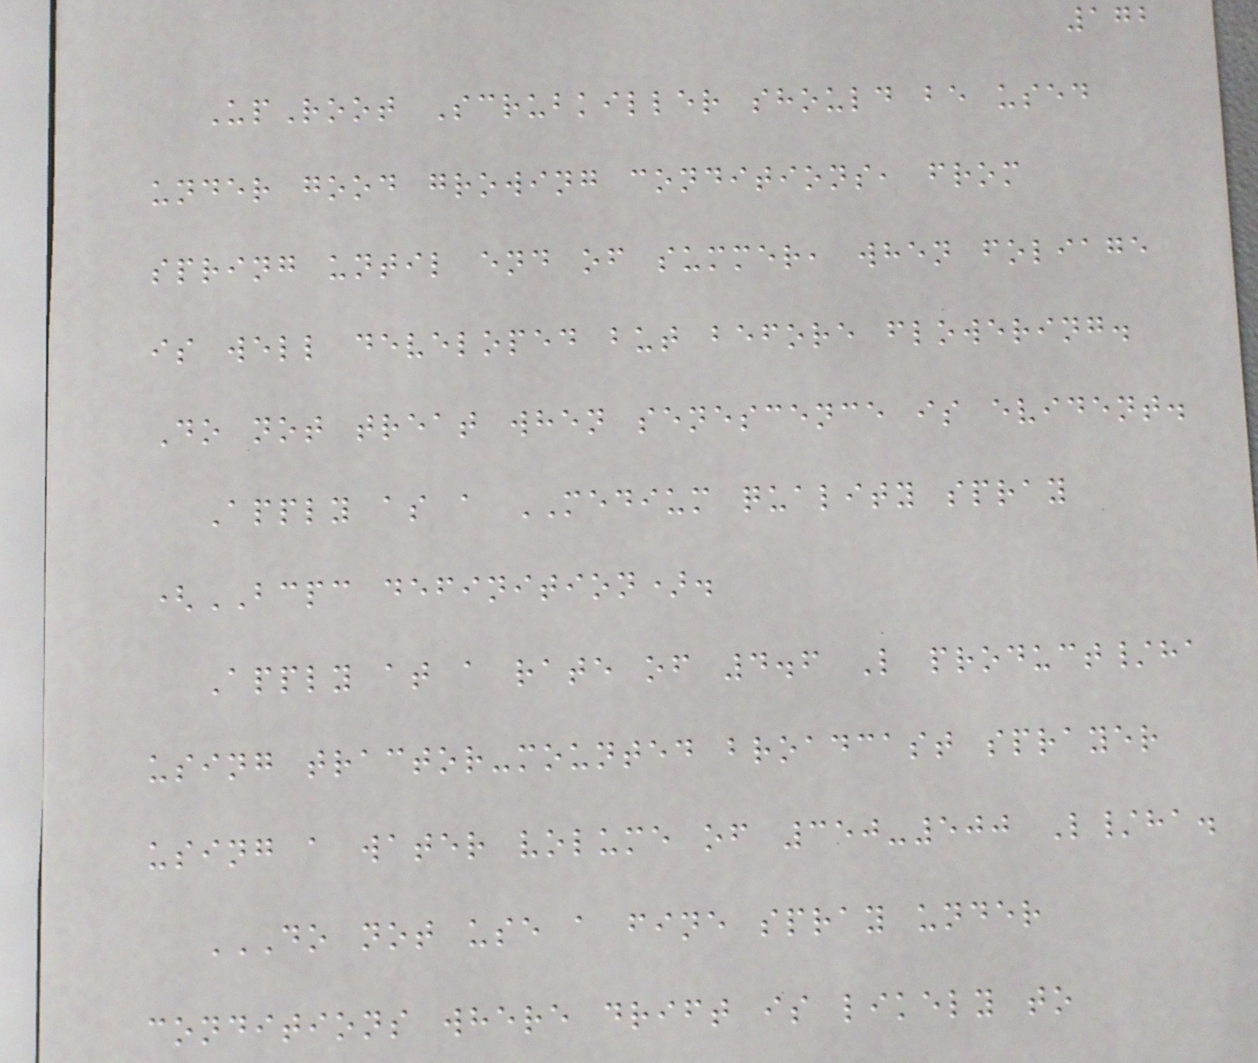172
UpRoot Scrubkiller should be used
under good growing conditions, from
spring until end of summer, when foliage
is well developed but before flowering.
Do not treat when senescence is evident.
Apply as a MEDIUM quality spray
(BCPC definition).
Apply at a rate of 4.6 L product/ha
using tractor-mounted broadcast sprayer
using a water volume of 350-500 L/ha.
DO NOT USE A FINE SPRAY UNDER
CONDITIONS WHERE DRIFT IS LIKELY TO
